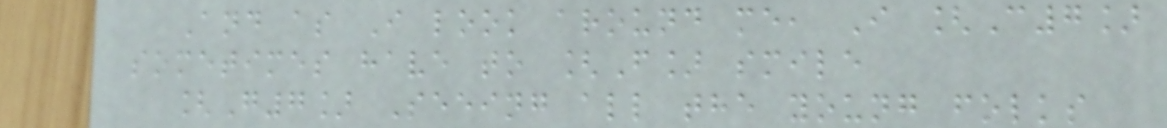And as I look around me, I [C7]
sometimes have to [F] smile
[G7] Seeing all the young folks
